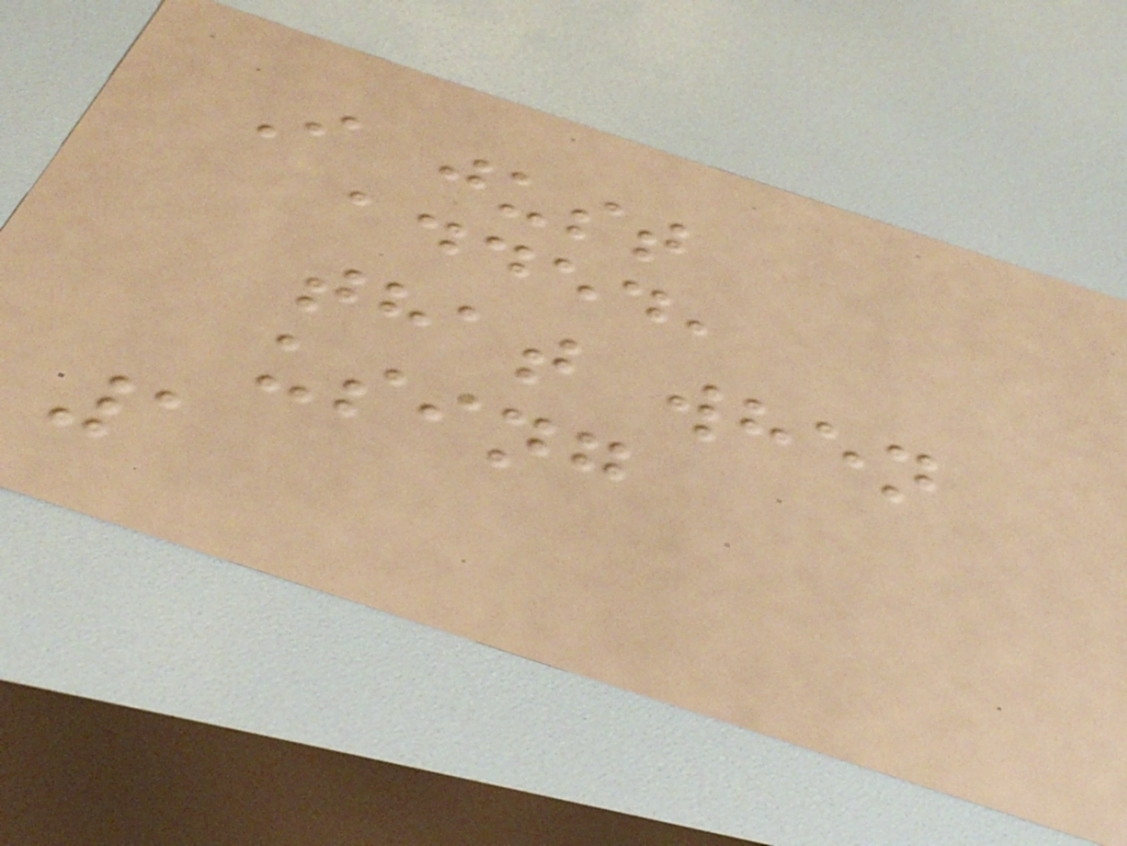I just
added,
that when
using
1
